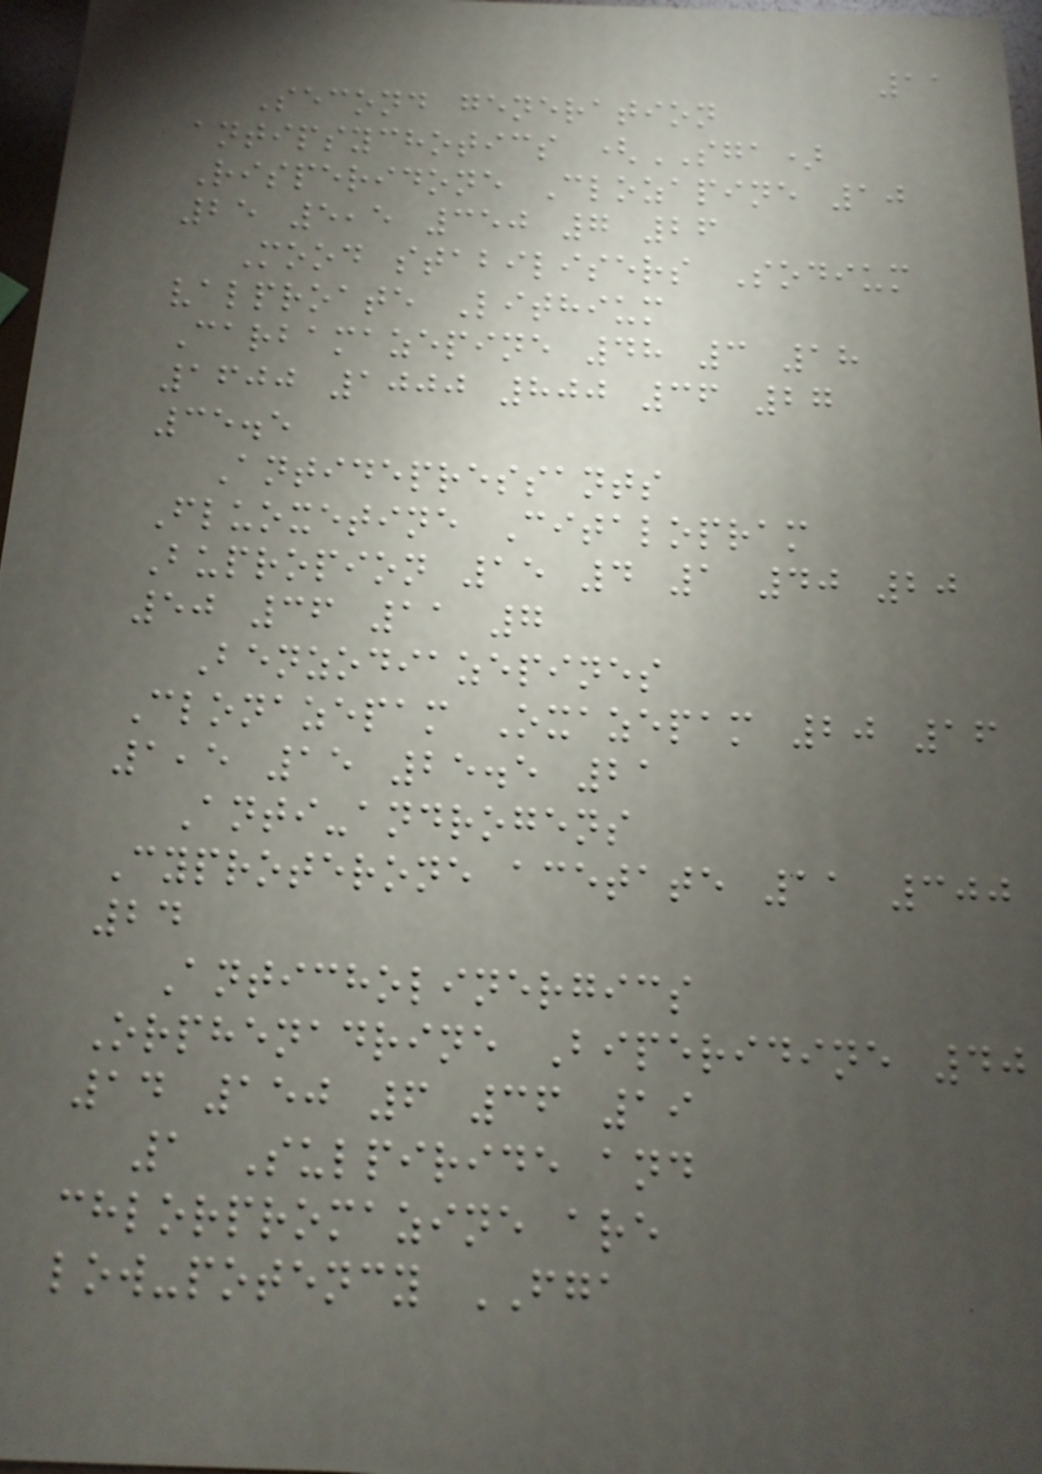11
Second generation
antipsychotics (SGA)
Risperidone Clozapine 10
25 5,5 350 7 26
Mood stabilisers Sodium
valproate Lithium
Carbamazepine 48 3 18
1600 1000 800 36 27
35.5
Antidepressants
Fluoxetine Citalopram
Bupropion 15 4 1 40 20
50 36 11 7
Benzodiazepines
Clonazepam Oxazepam 20 16
1,5 15 25.5 21
Anti-androgens
Cyproterone acetate 11 300
24
Anticholinergics
Orphenadrine Biperidine 40
14 150 6 36 19
1 Sulpiride and
chlorpromazine are
low-potency FGA
